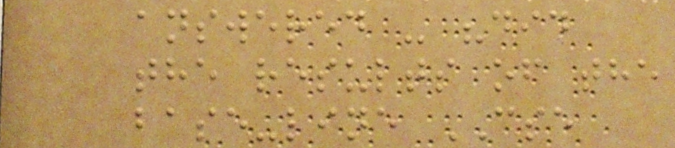answered - "did
the results of the
base-line CSE
